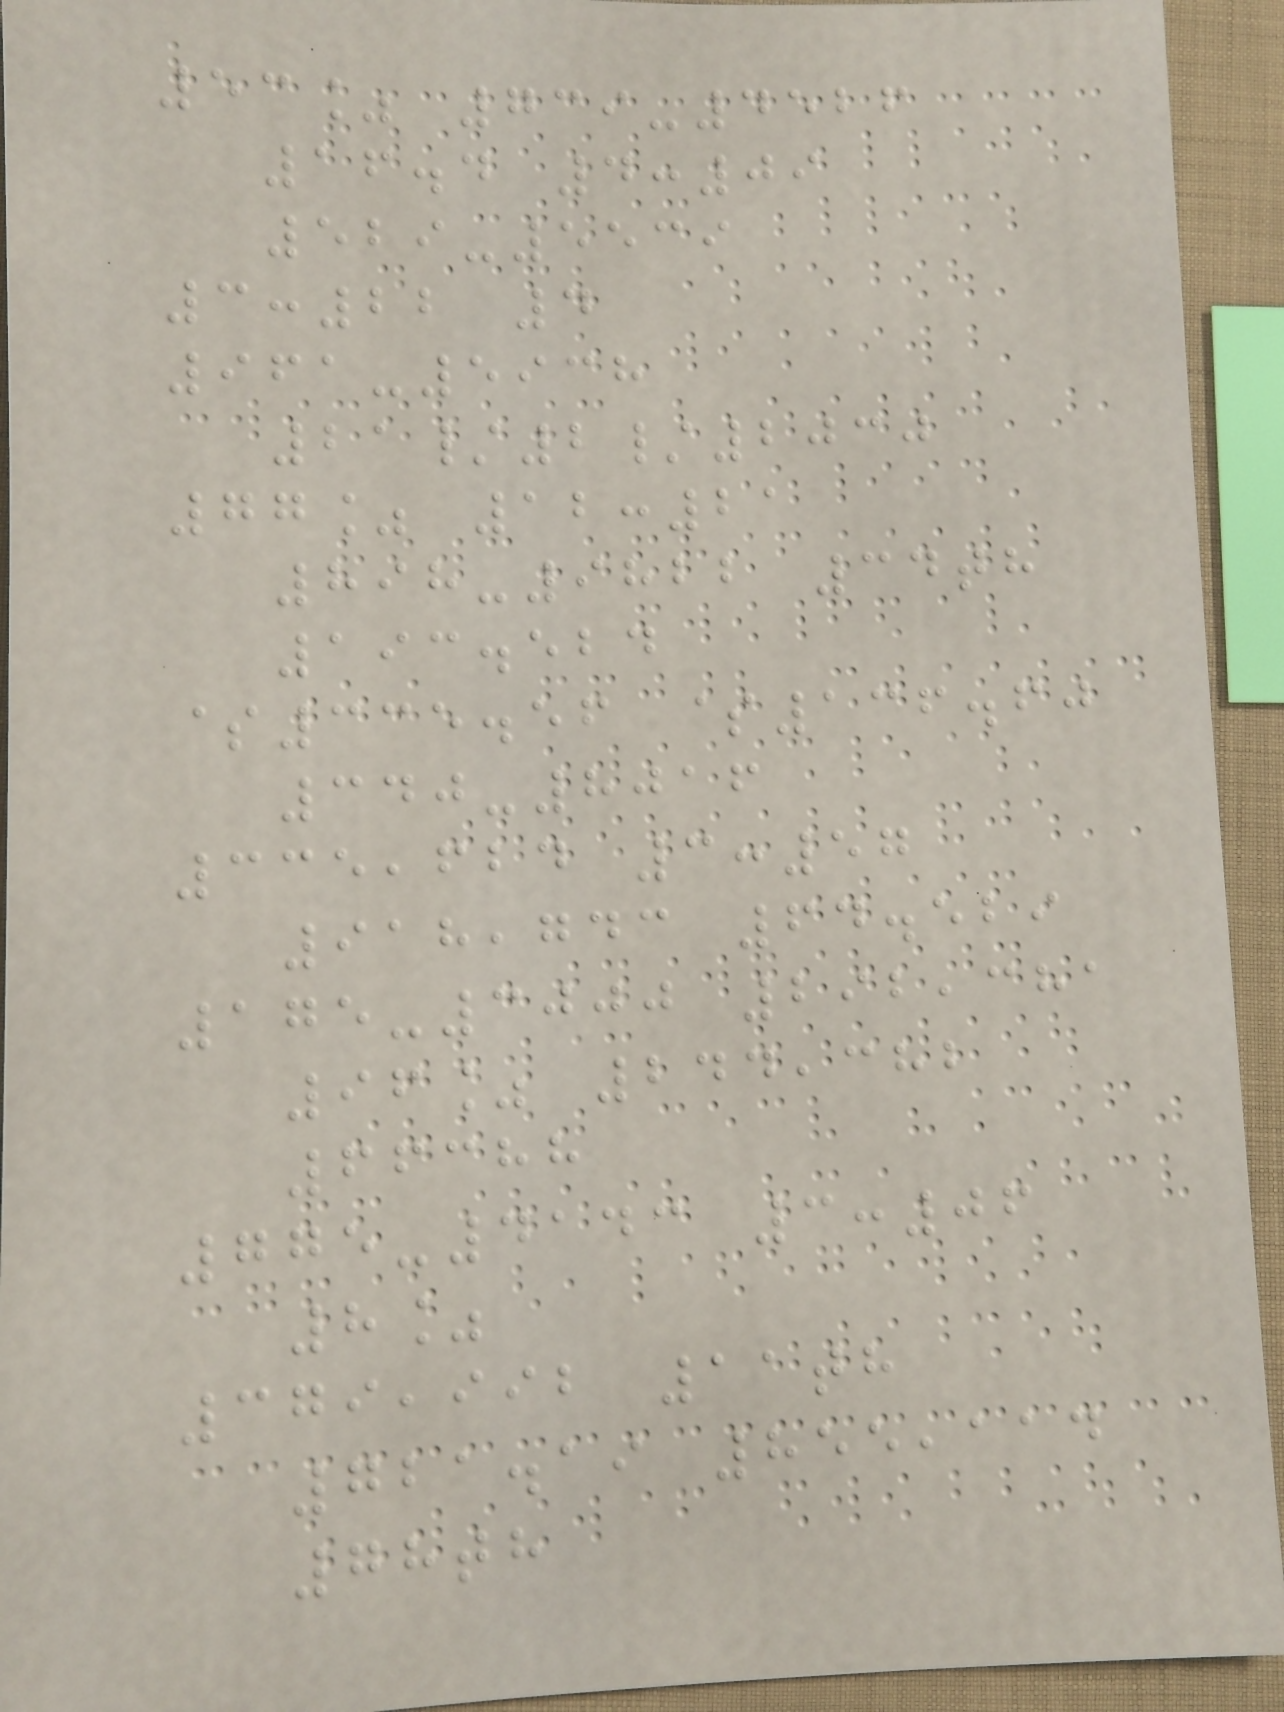53% 739-4526
16.4 4:09
529-5539
3:22 4
961-5938
21/2/2030
77% 12:21
898-9822 34th
193.524
$335.56 $136.60
340-8016
335,624 3:57
918,743 64.529
175-3000 292,381
96% 244,382
66388
775-4143 3:06
8%
379,992 11th
721.19 855,114
78th
